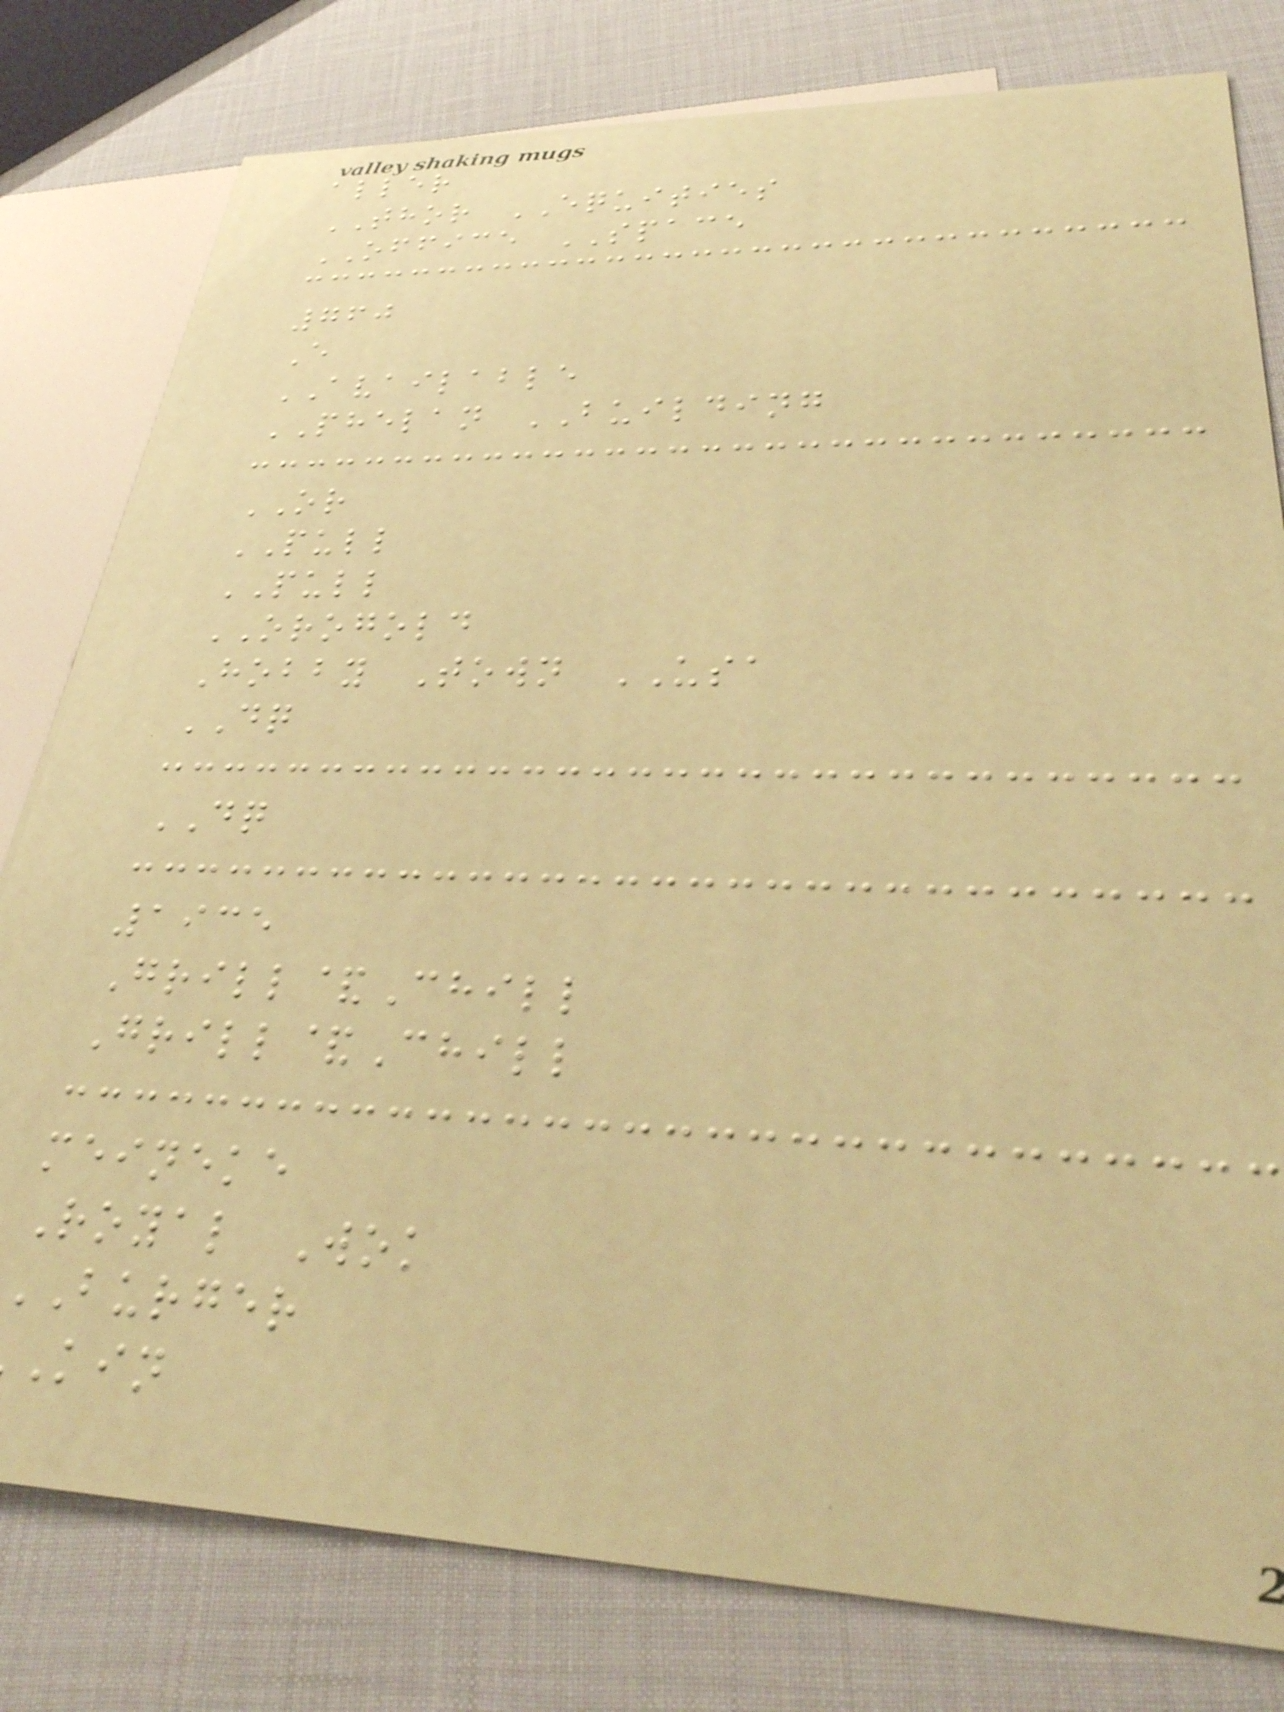aller
THOR EQUITIES
OFFICE SPACE
760
E
AVAILABLE
PHELAN BUILDING
OR
PULL
PULL
OROGOLD
Hobby Town USA
DQ
DQ
1935
Grill&Chill
Grill&Chill
meineke
Royal Wok
burger
